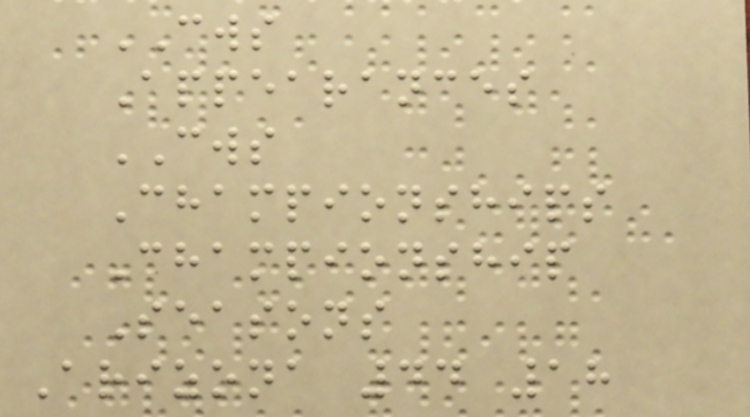CWS
Appearances
CWS
Championships
Championship
Seasons
Arizona 44 18
